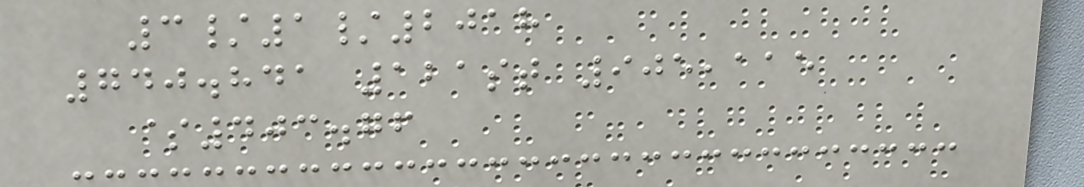3/1/2018
740.841 121st 905,115
$403.76
